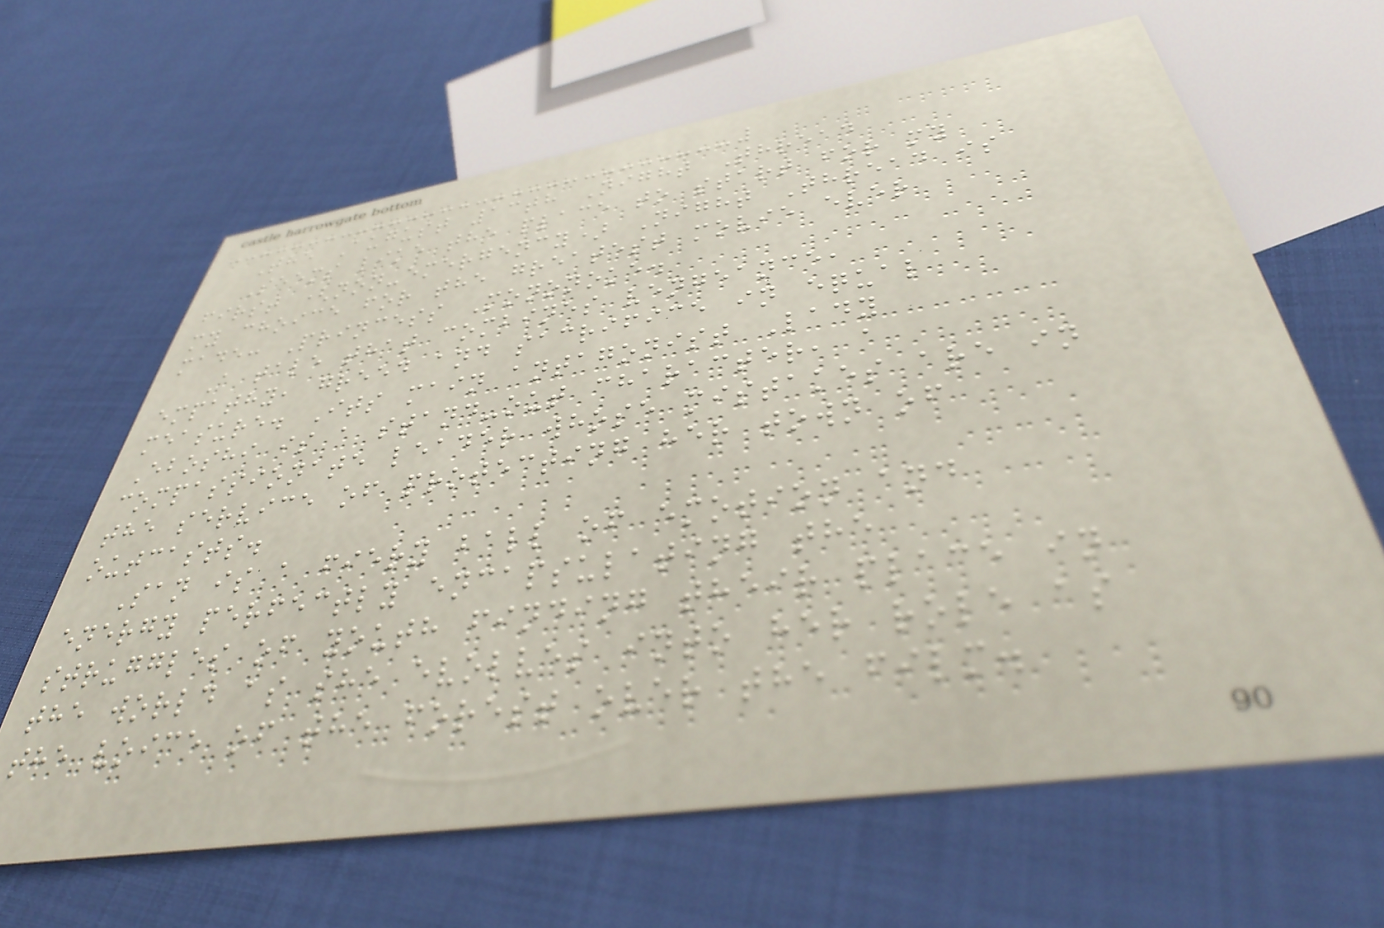The August 13th Night Thread
Seems like the place to start for my
first (non-emergency) Night Thread is
my choice for the greatest movie ever
made: Princess Mononoke.
A tale that combines vengeance,
empathy, greed and sacrifice in equal
measure. Its main antagonist Lady
Eboshi is a stand-out character, a
compassionate leader whose mistakes are in
the service of protecting her town of
outcasts.
San is a fiery ball of emotion and
energy perfectly encapsulating the
struggles of youth finding their place in
the world as she evolves into her role as
the voice of the forest over the film.
